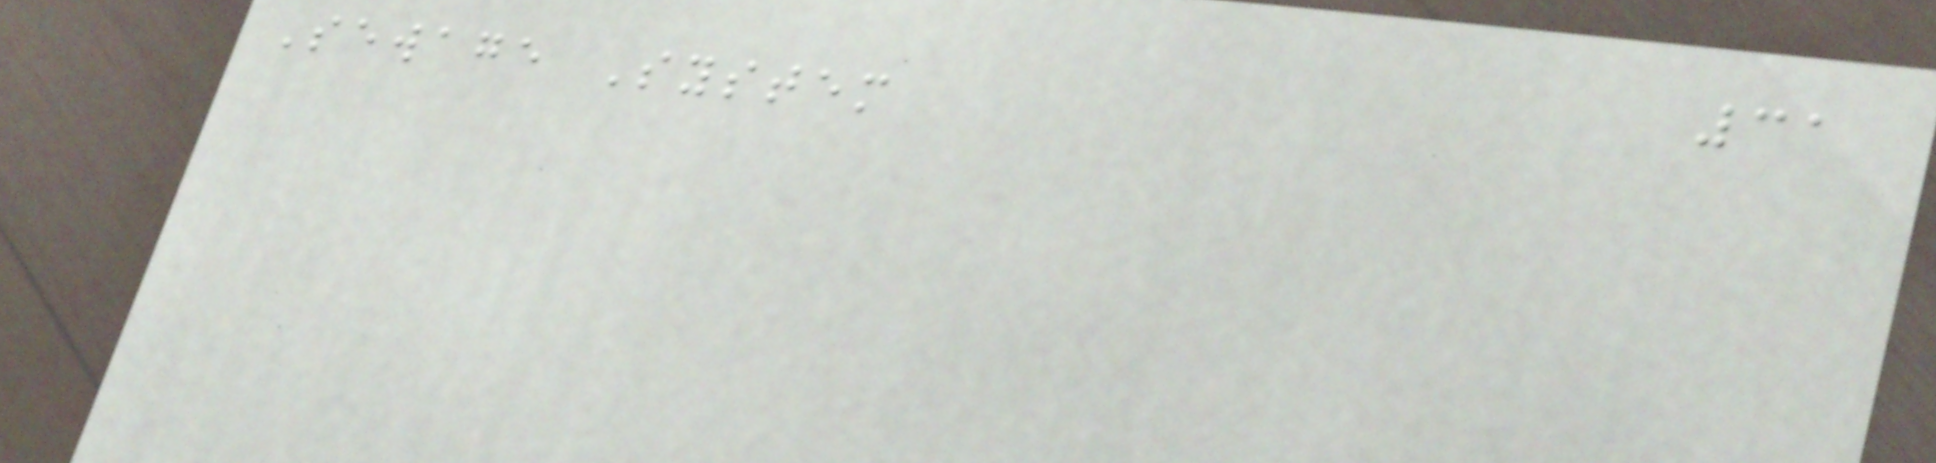31
Sewage System
